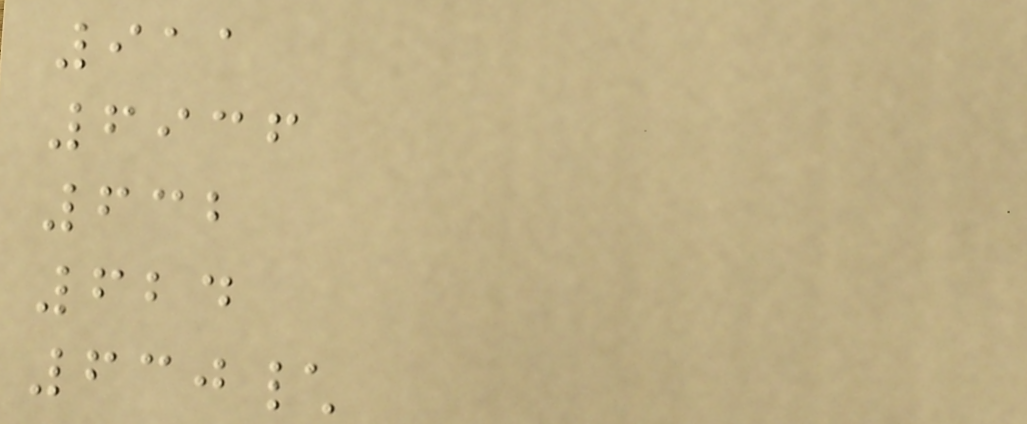911
6936
632
624
630\
